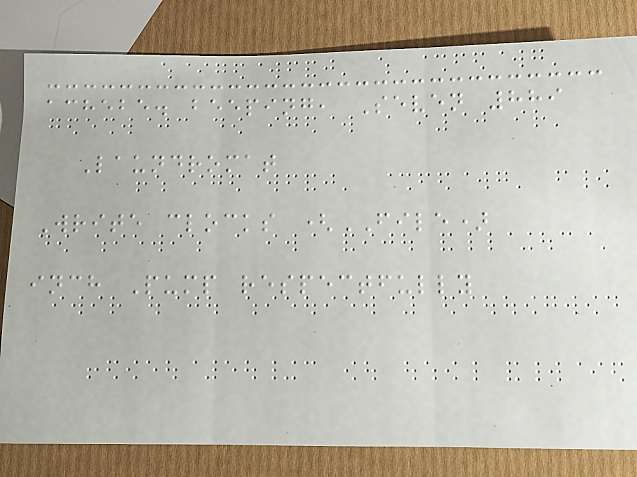achebe. beeping, Seven 889
Laundromat
Write clocks (FILE)
inch Pump respectfully
